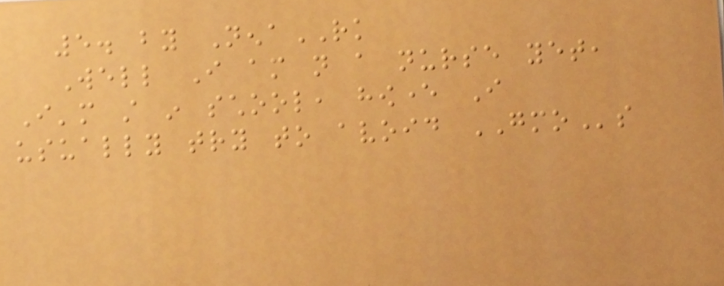5. by NenaRK
Well I am not a nurse yet,
I'm still in school, however I
usually try to avoid GMOs
